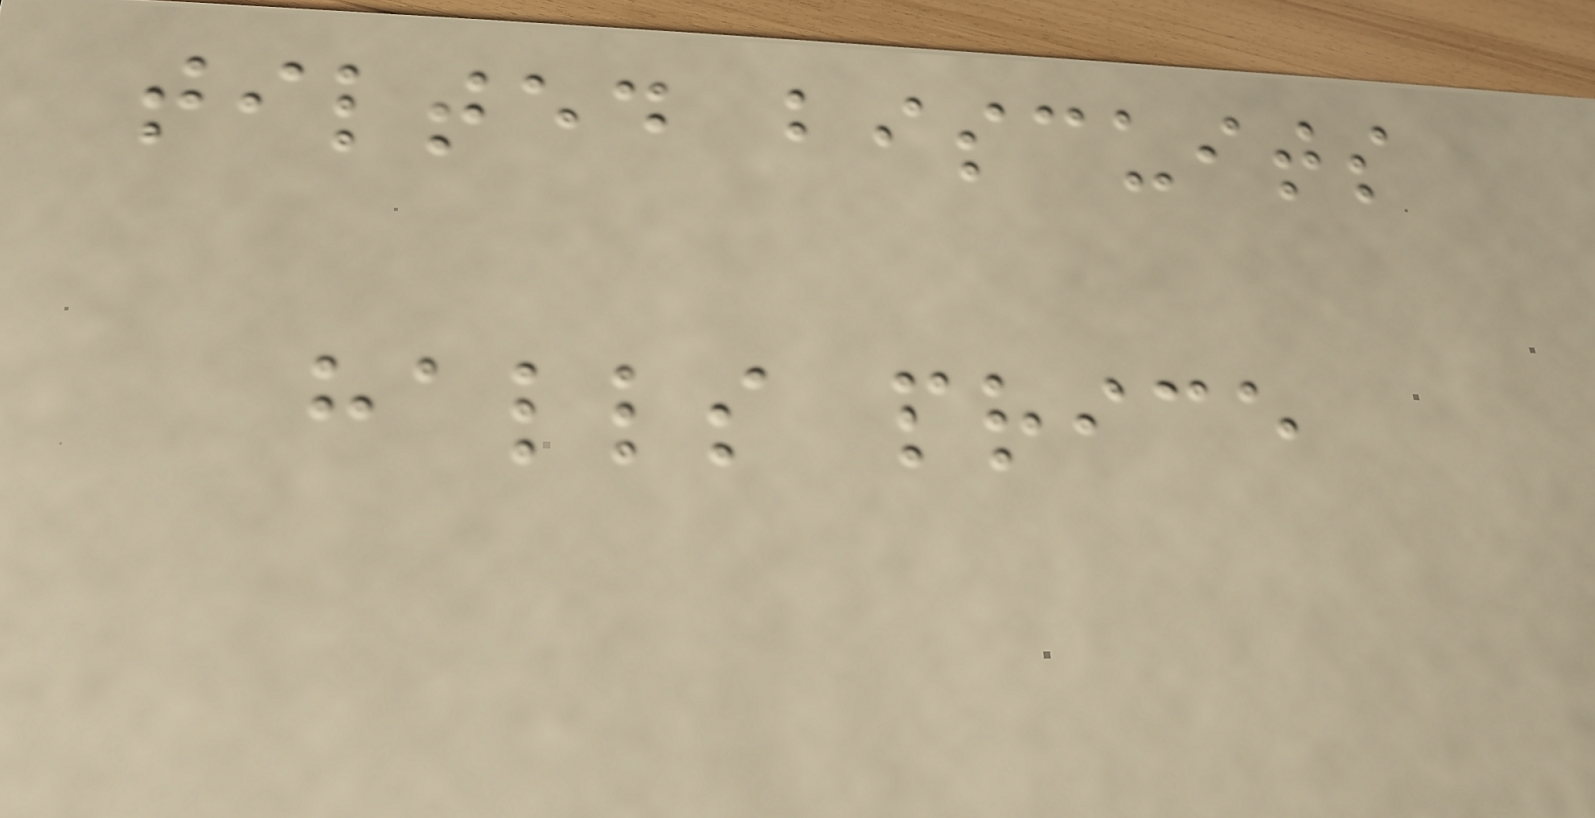tilted biscuits
halls price
